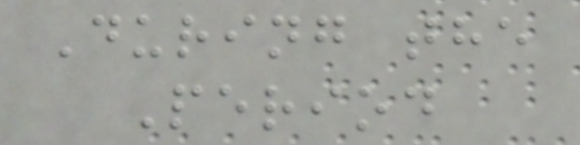During the
Period
